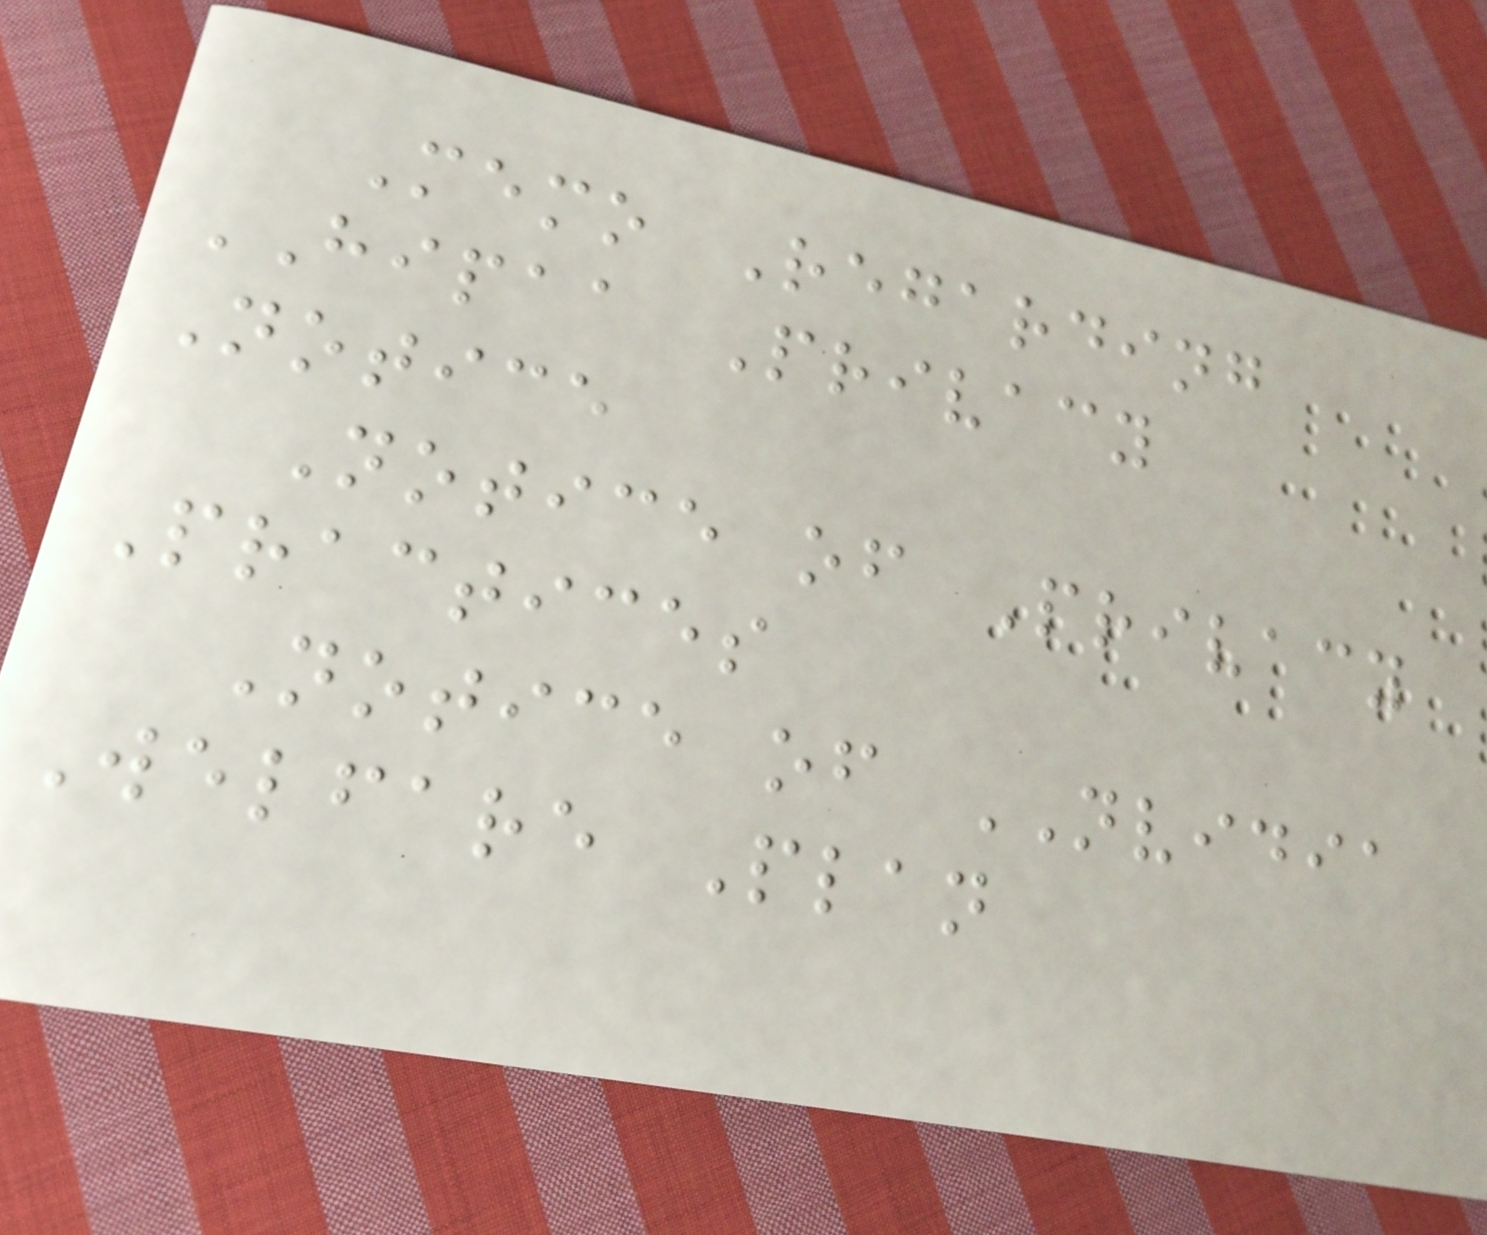Memo Regarding
HIPAA Privacy
Notice
Notice of Privacy
Practices
Notice of NVIDIA
Welfare Plan
